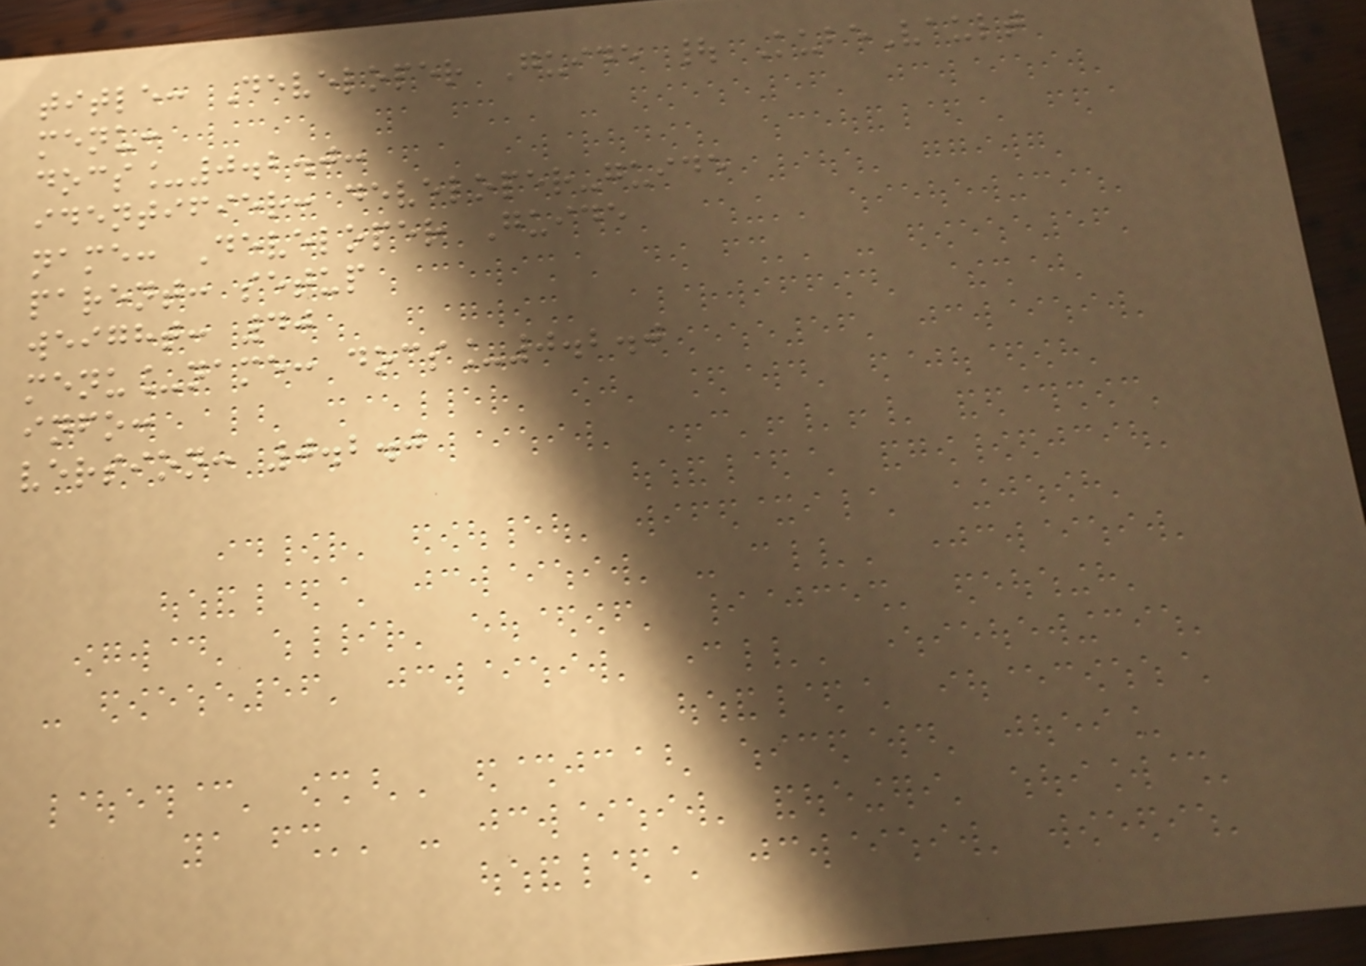title: Developer Guide | KubeVault
menu:
docs_0.2.0:
identifier: developer-guide
name: Developer Guide
parent: setup
weight: 40
menu_name: docs_0.2.0
info:
version: 0.2.0
